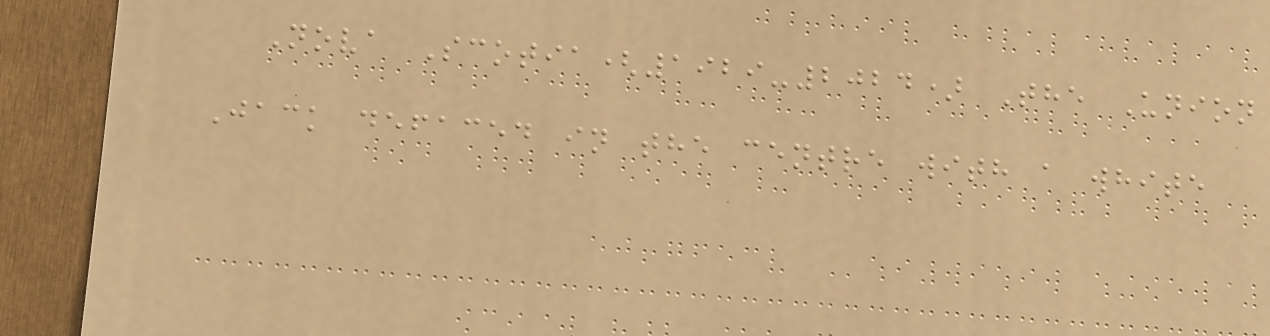Nova Scotia(1929-2024) The Union
Jack defaced in the centre with a white
